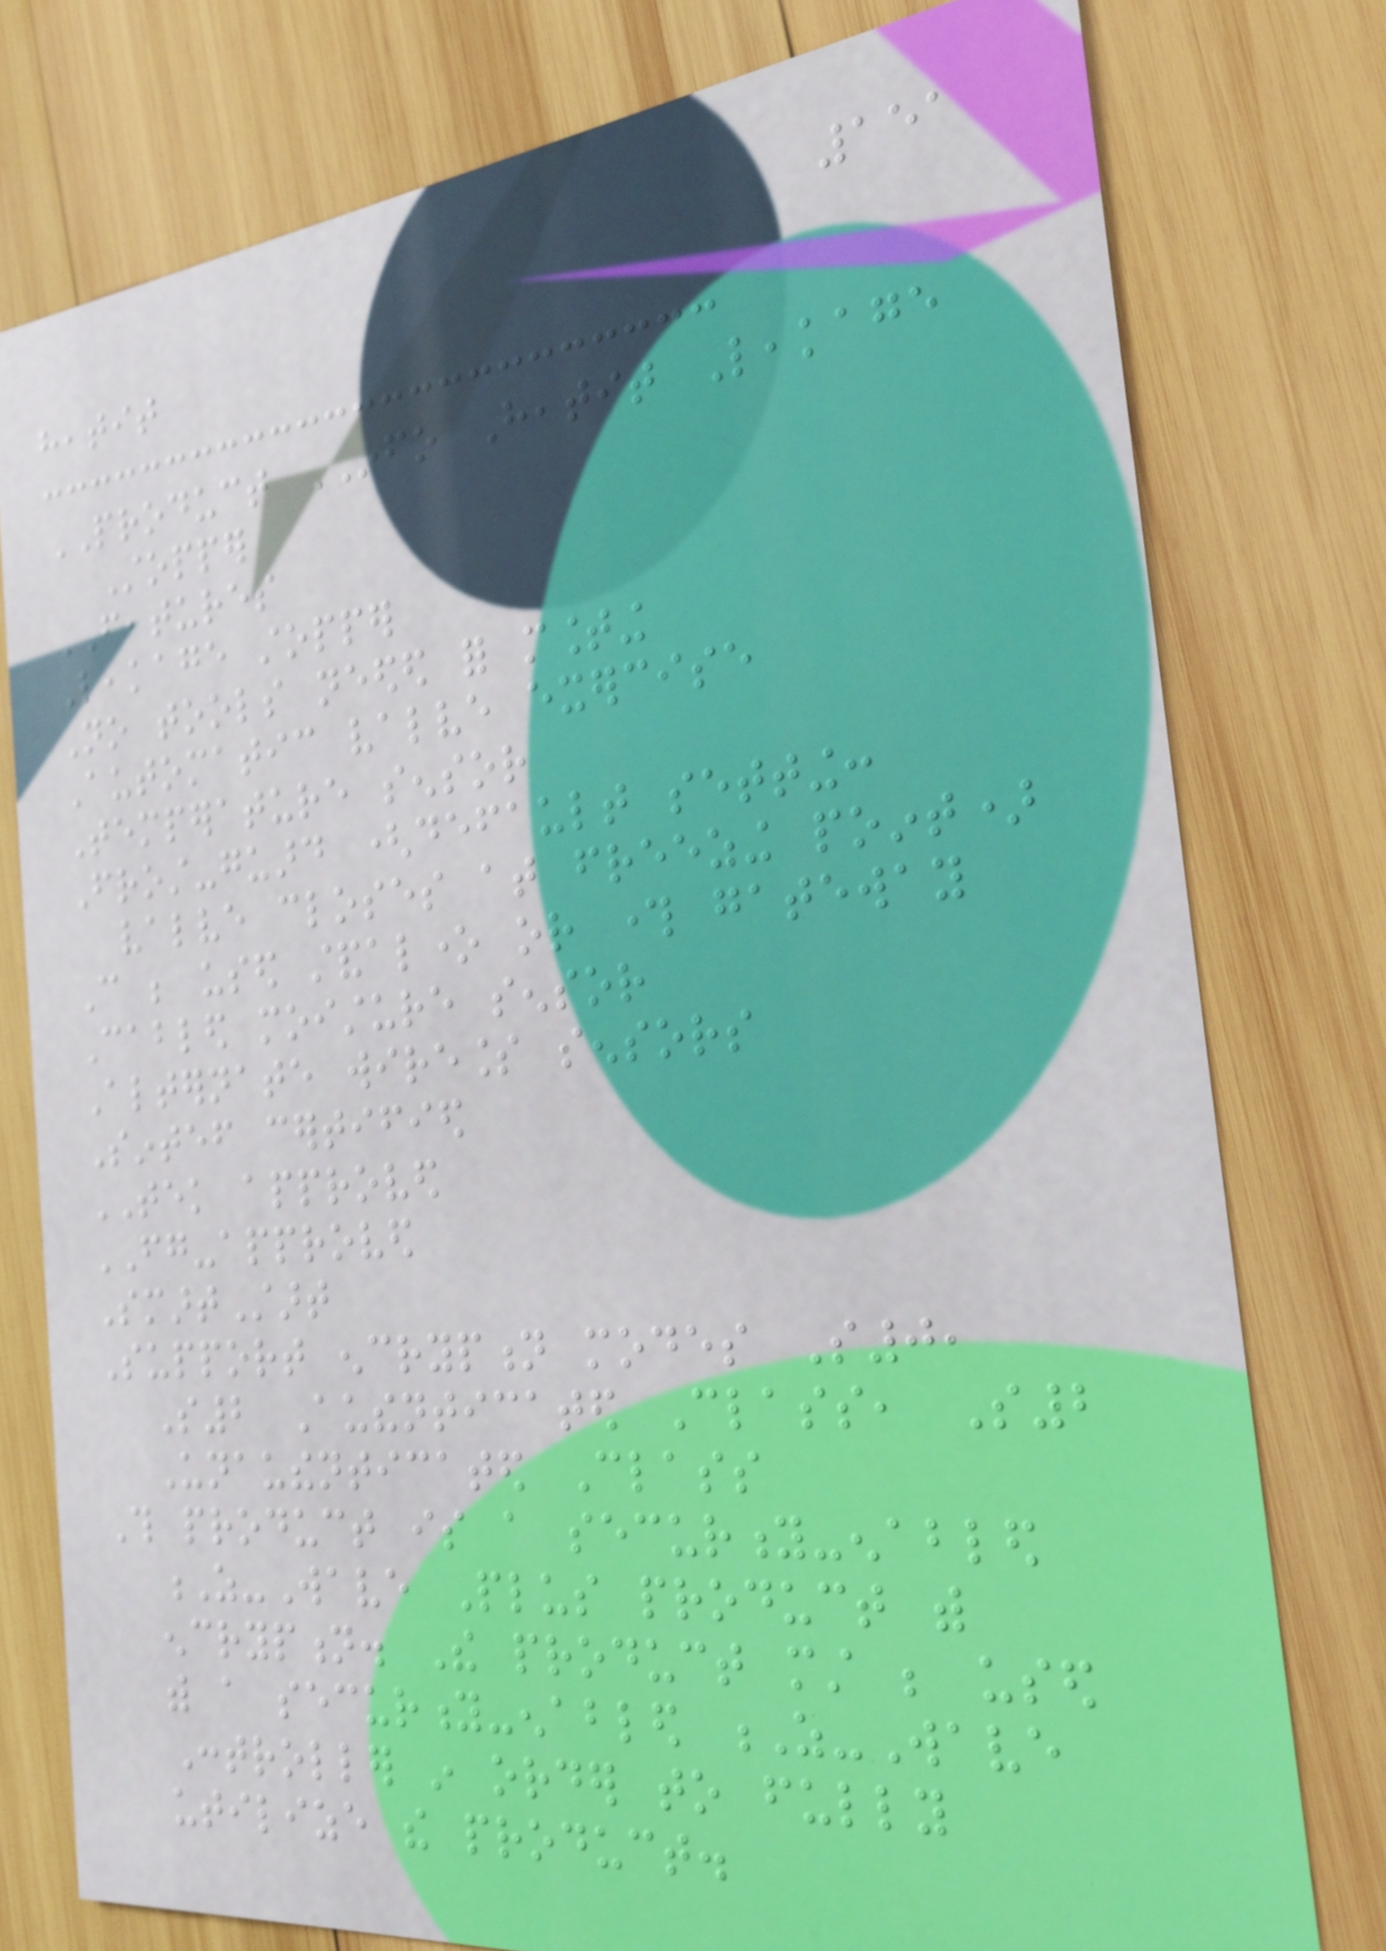151
heatit
PRODUCT INFO Heatit Leakage
Stopper
FEATURES
Leakage stopper
No tools needed for mounting
Automatic valve exercise
Temperature sensor
Frost-guard (default setting:
valve closes at freezing point)
Can be used standalone or through gateway
Cabled moisture sensor
Alternate wireless sensors
Sintef certified
TEK approved
FG-approved
SmartStart
Support encryption modes S0,
S2 Authenticated Class, S2
Unauthenticated Class
This product is a security-enabled
Z-Wave Plus product with
encryption. The product must be used
with a security-enabled Z-Wave
Controller in order to fully
utilize the product.
